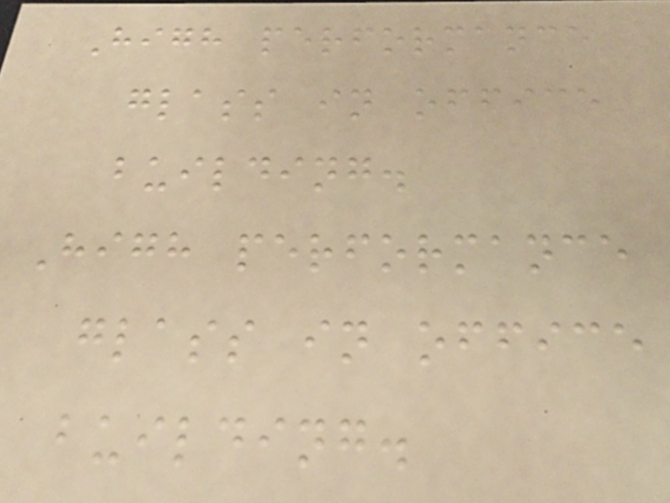High performance
glass in office
building.
High performance
glass in office
building.
